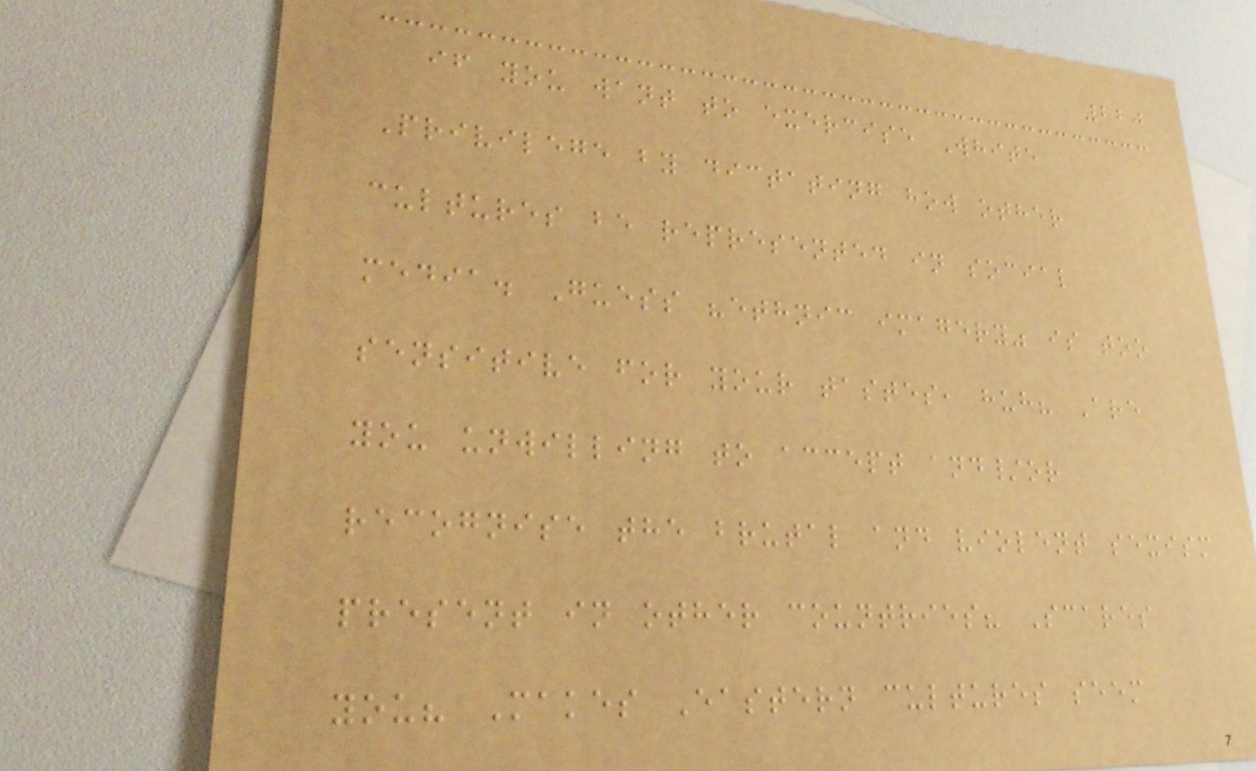220
if you want to exercise White
Privilege by dictating how other
cultures be represented in social
media. Guess "ethnic imagery" is too
sensitive for your tastes, huh? Are
you unwilling to accept and/or
recognise the brutal and violent sexism
present in other countries? Scares
you? Makes Eastern cultures seem
